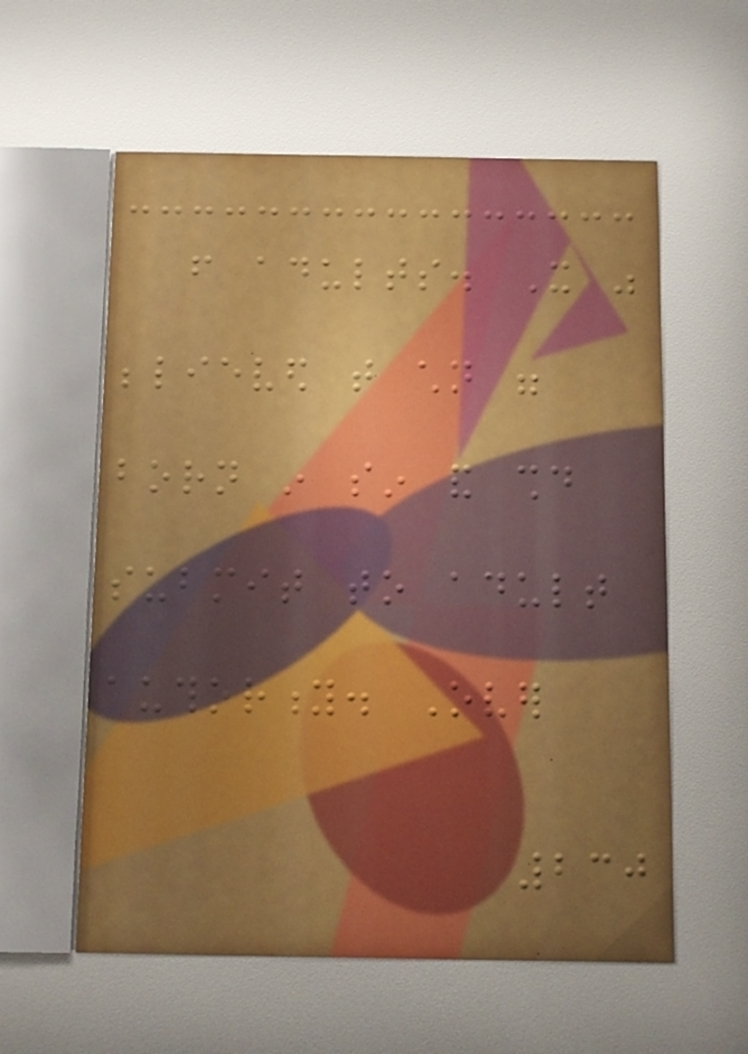from adults. It was
believed that children were
born in sin and should
submit to adult
authority. Over
230
